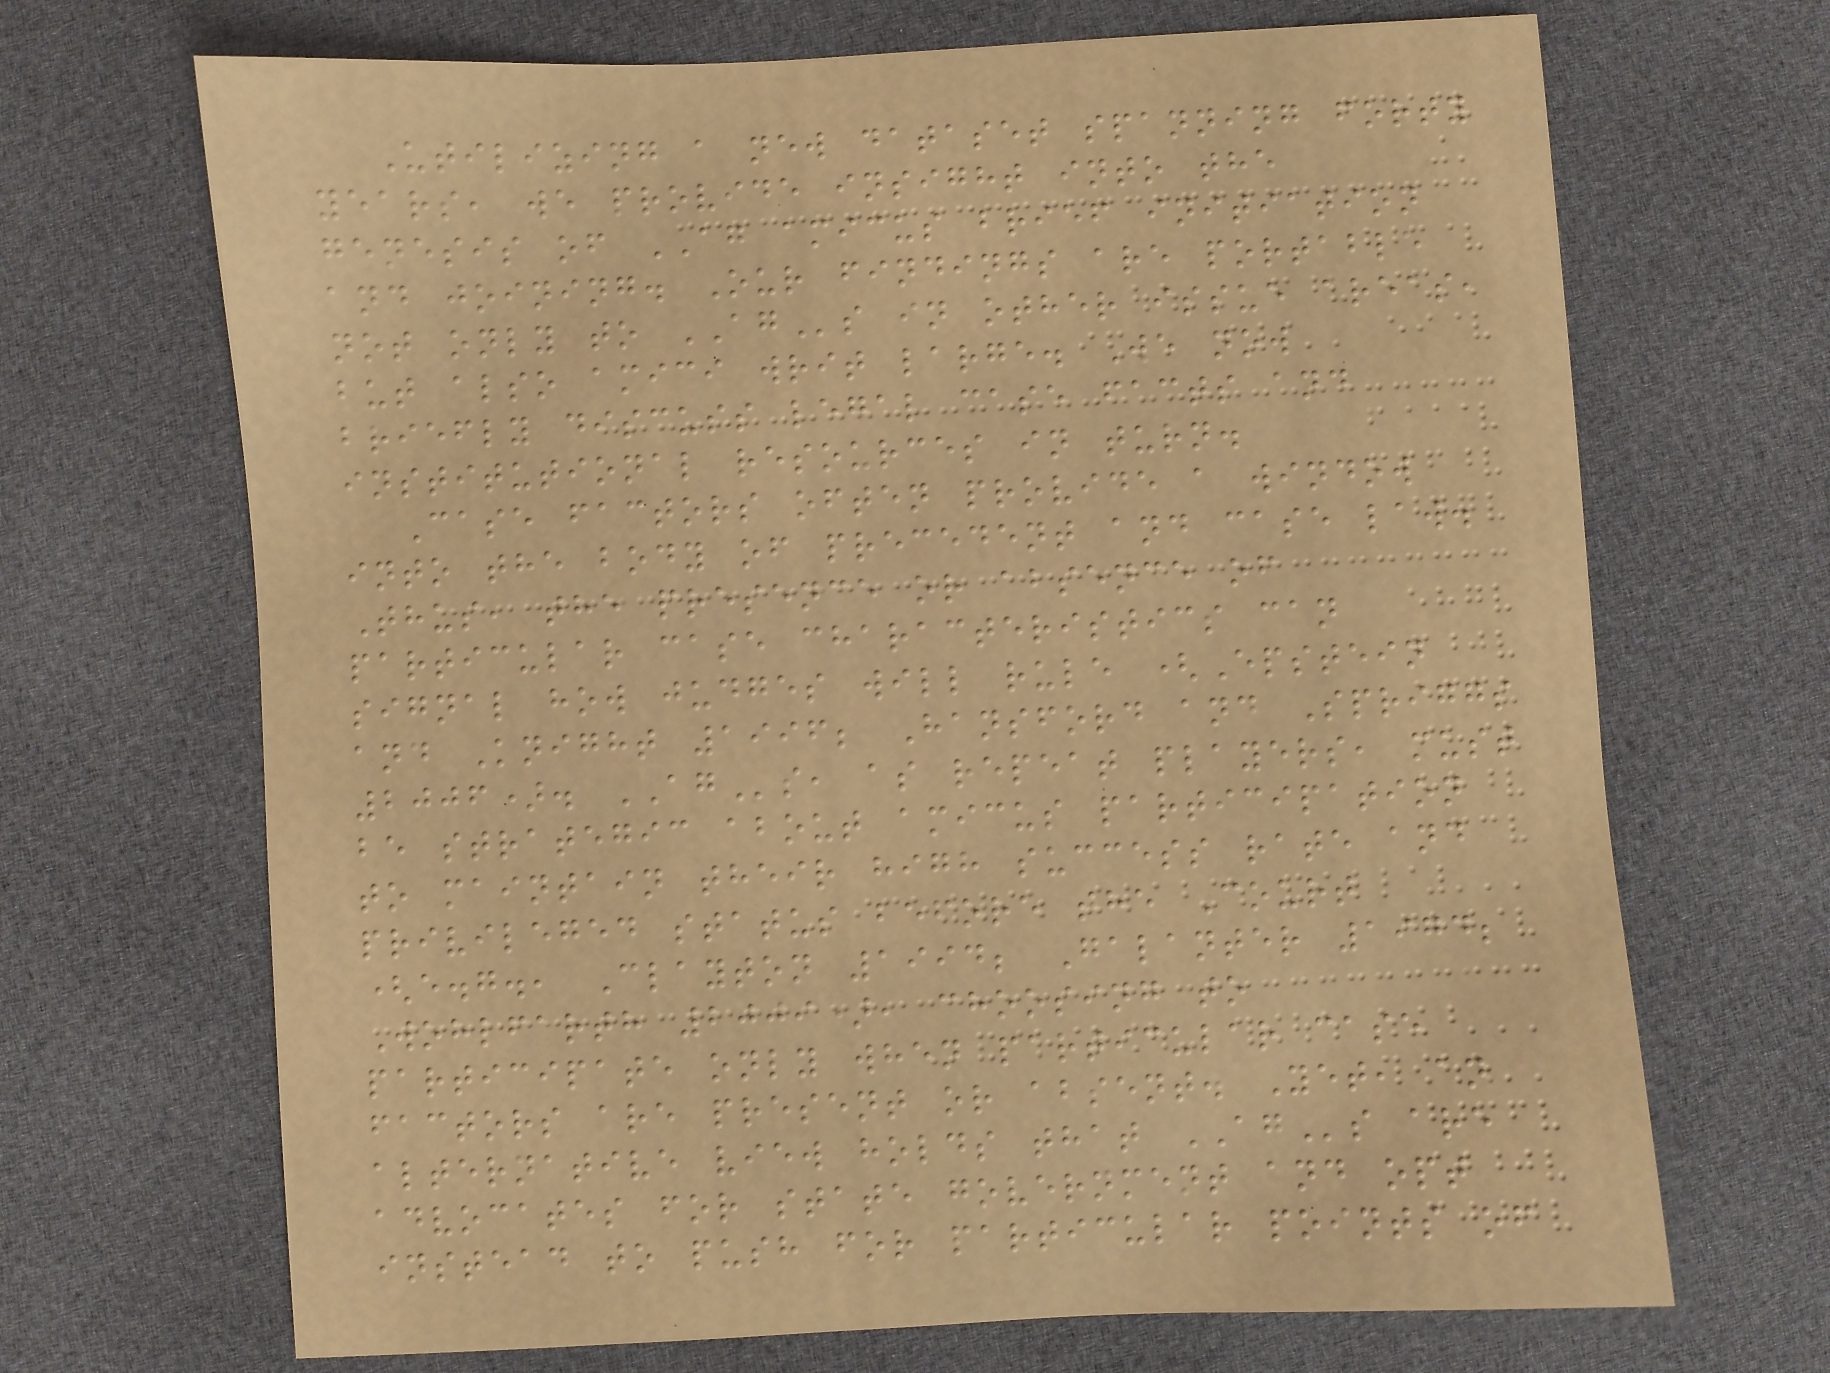Utilizing a new dataset spanning forty
years, we provide insight into the
genesis of AG amicus brief initiation
and joining. Our findings are portable
not only to AGs in other issue areas,
but also amici writ large. We now
briefly discuss legal case facts and
institutional resources in turn.
Case factors often provide a window
into the body of precedent and case law.
Thus, the presence or absence of
particular case characteristics can
signal how judges will rule (Epstein
and Knight 1996; Hansford and Spriggs
2006). AGs, as repeat players, must
be strategic about amicus participation
to maintain their high success rate and
privileged status before the Court
(e.g., Clayton 1994; Galanter 1974;
Wohlfarth 2009), choosing to
participate only when particular case
factors are present or absent. Yet, an
alternative view holds that AGs are
advocates for state government and opt
instead to push for particular points of
